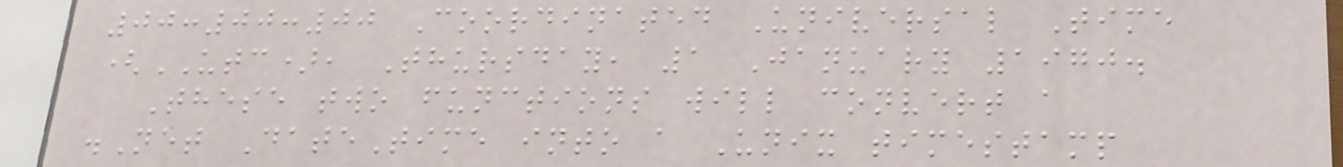00:00:00 Coordinated Universal Time
(UTC), Thursday, 1 January 1970.
These two functions will convert a
.Net DateTime into a Unix timestamp
